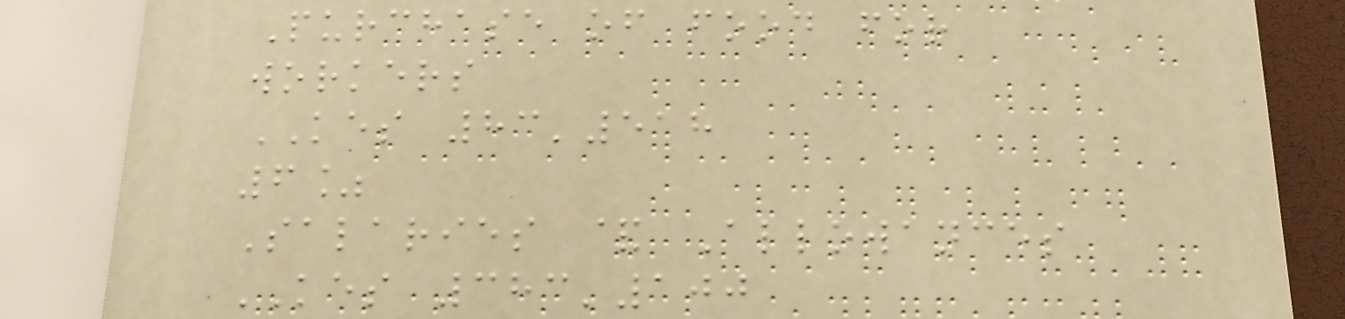Purchase of food for
workers
KES 83'518
6%
Salaries & Allowances
KES 383'100
